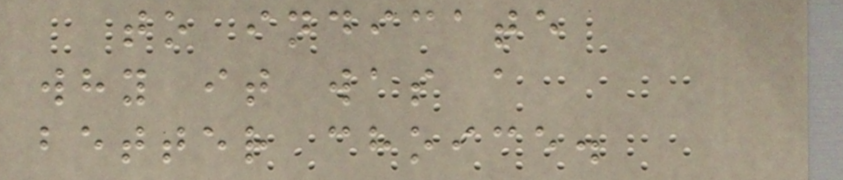to indicate
why it was a
better choice.
